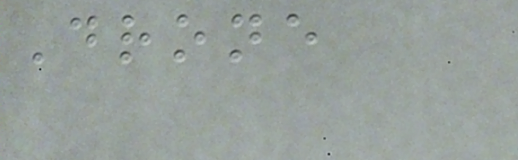Drone
